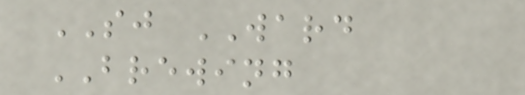SJ WARD
BREWING
